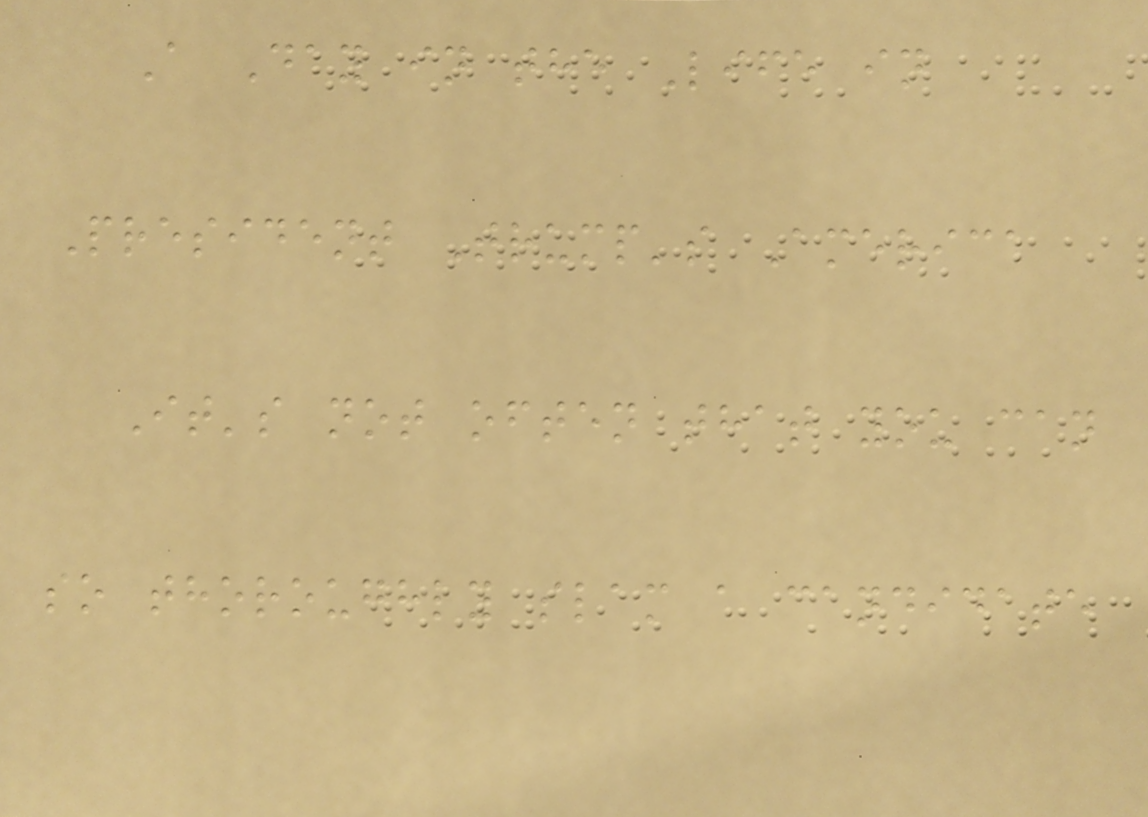A Day in the Life in
President Trump's America
It's not often that you can
so thoroughly slam a candidate
